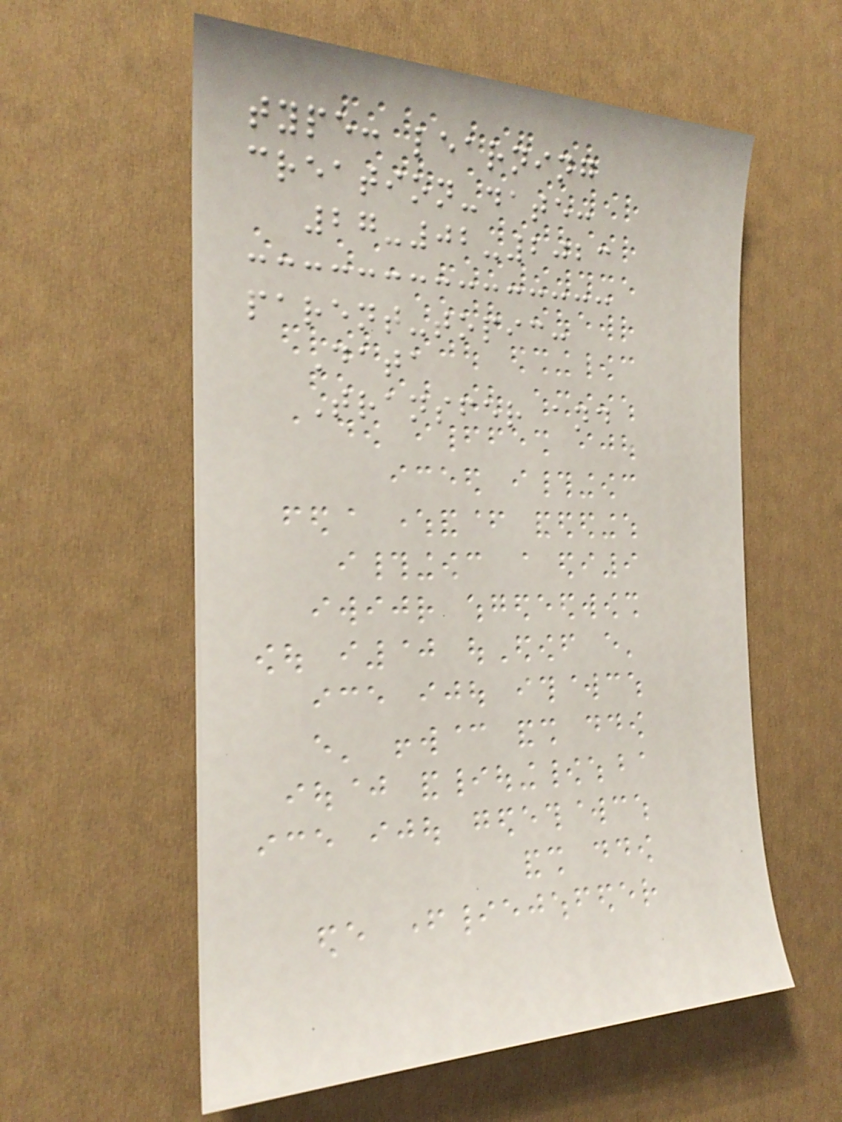type: learning
creation-date:
27-02-2023
parent-topic:
Data
Transfer and
